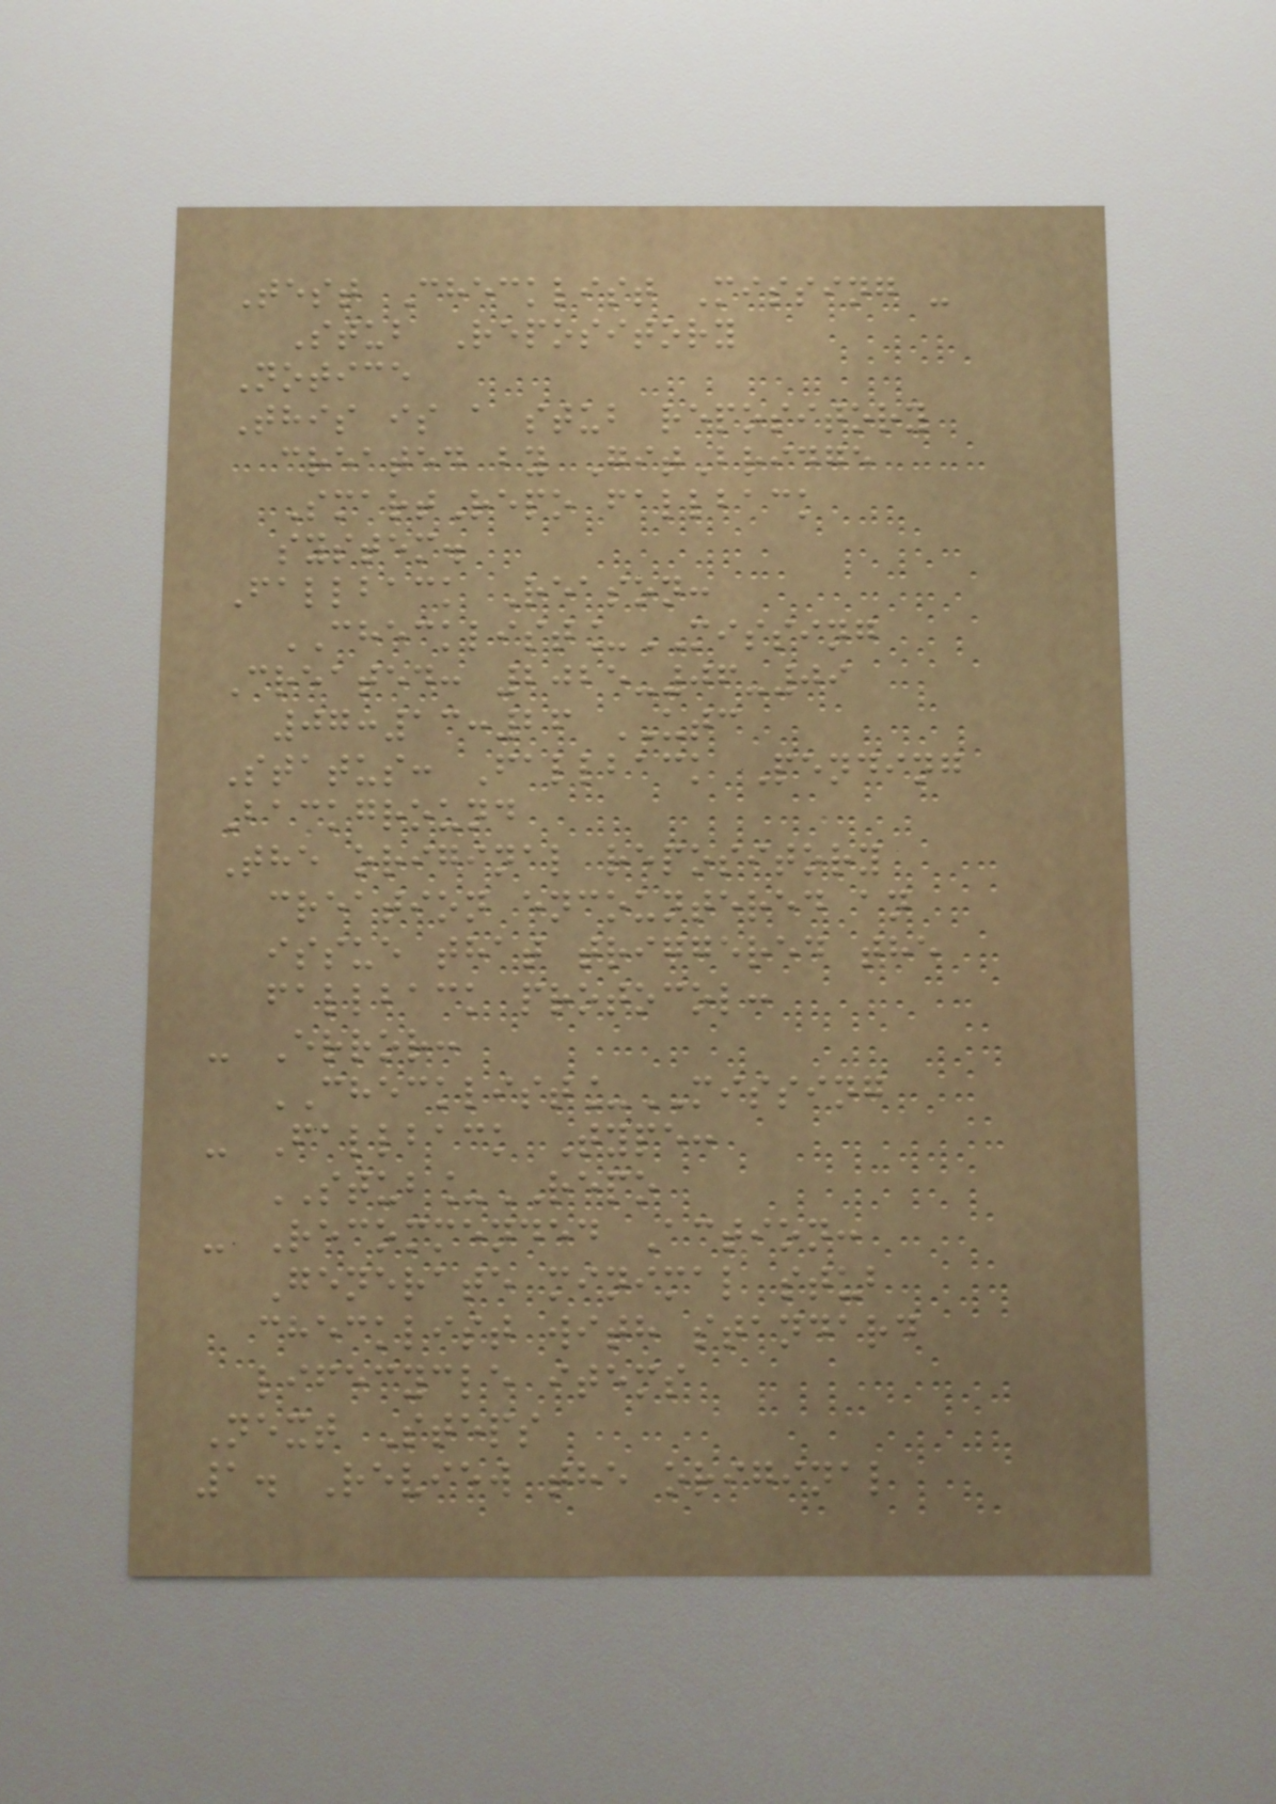Test Checklist Missing -
Stub Repository
Notice
This is a stub repository
created by GitBridge
SmartRepo fallback
system.
Fallback Reason:
CHECKLIST_MISSING
Created: 2025-06-09
07:13:26 UTC
Status: Fallback Pending
Background
The original repository
creation encountered an
issue that triggered the
fallback protocol:
- Error:
CHECKLIST_MISSING
- Fallback Type:
STUB_REPO
- Recommended Action:
Generate minimal stub
checklist with standard
lifecycle items
Next Steps
1. Review the original
